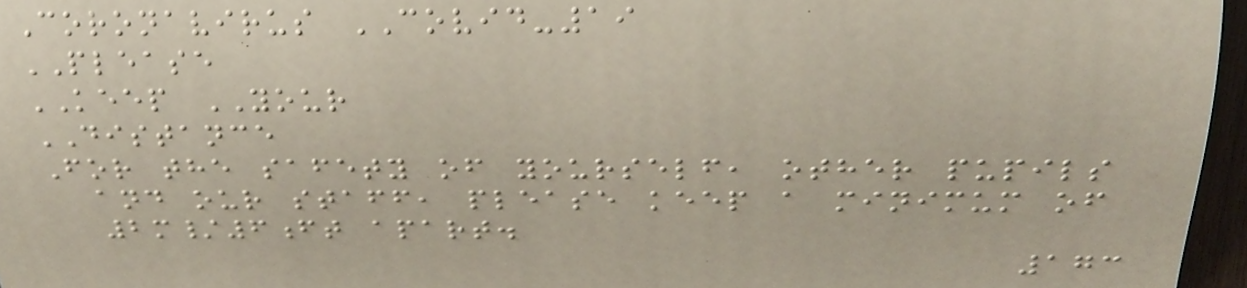Coronavirus COVID-19
PLEASE
KEEP YOUR
DISTANCE
For the safety of yourself, other pupils
and our staff, please keep a minimum of
2m/6ft apart.
173
